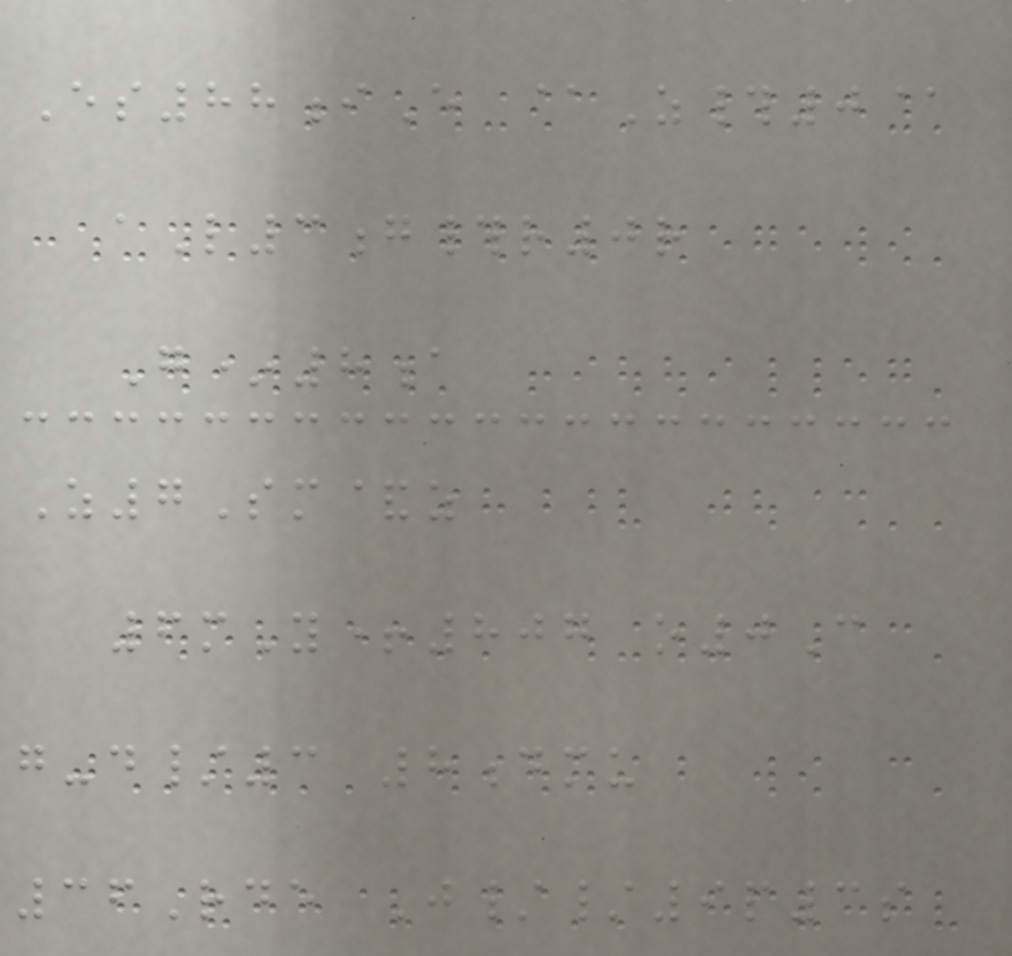Es88iE @Z#0@
aL3g#r0r
G*8a
Z7Sm&z
6mY+807 o0C
g-d/3 8dmu
36Rde J//9p3s
